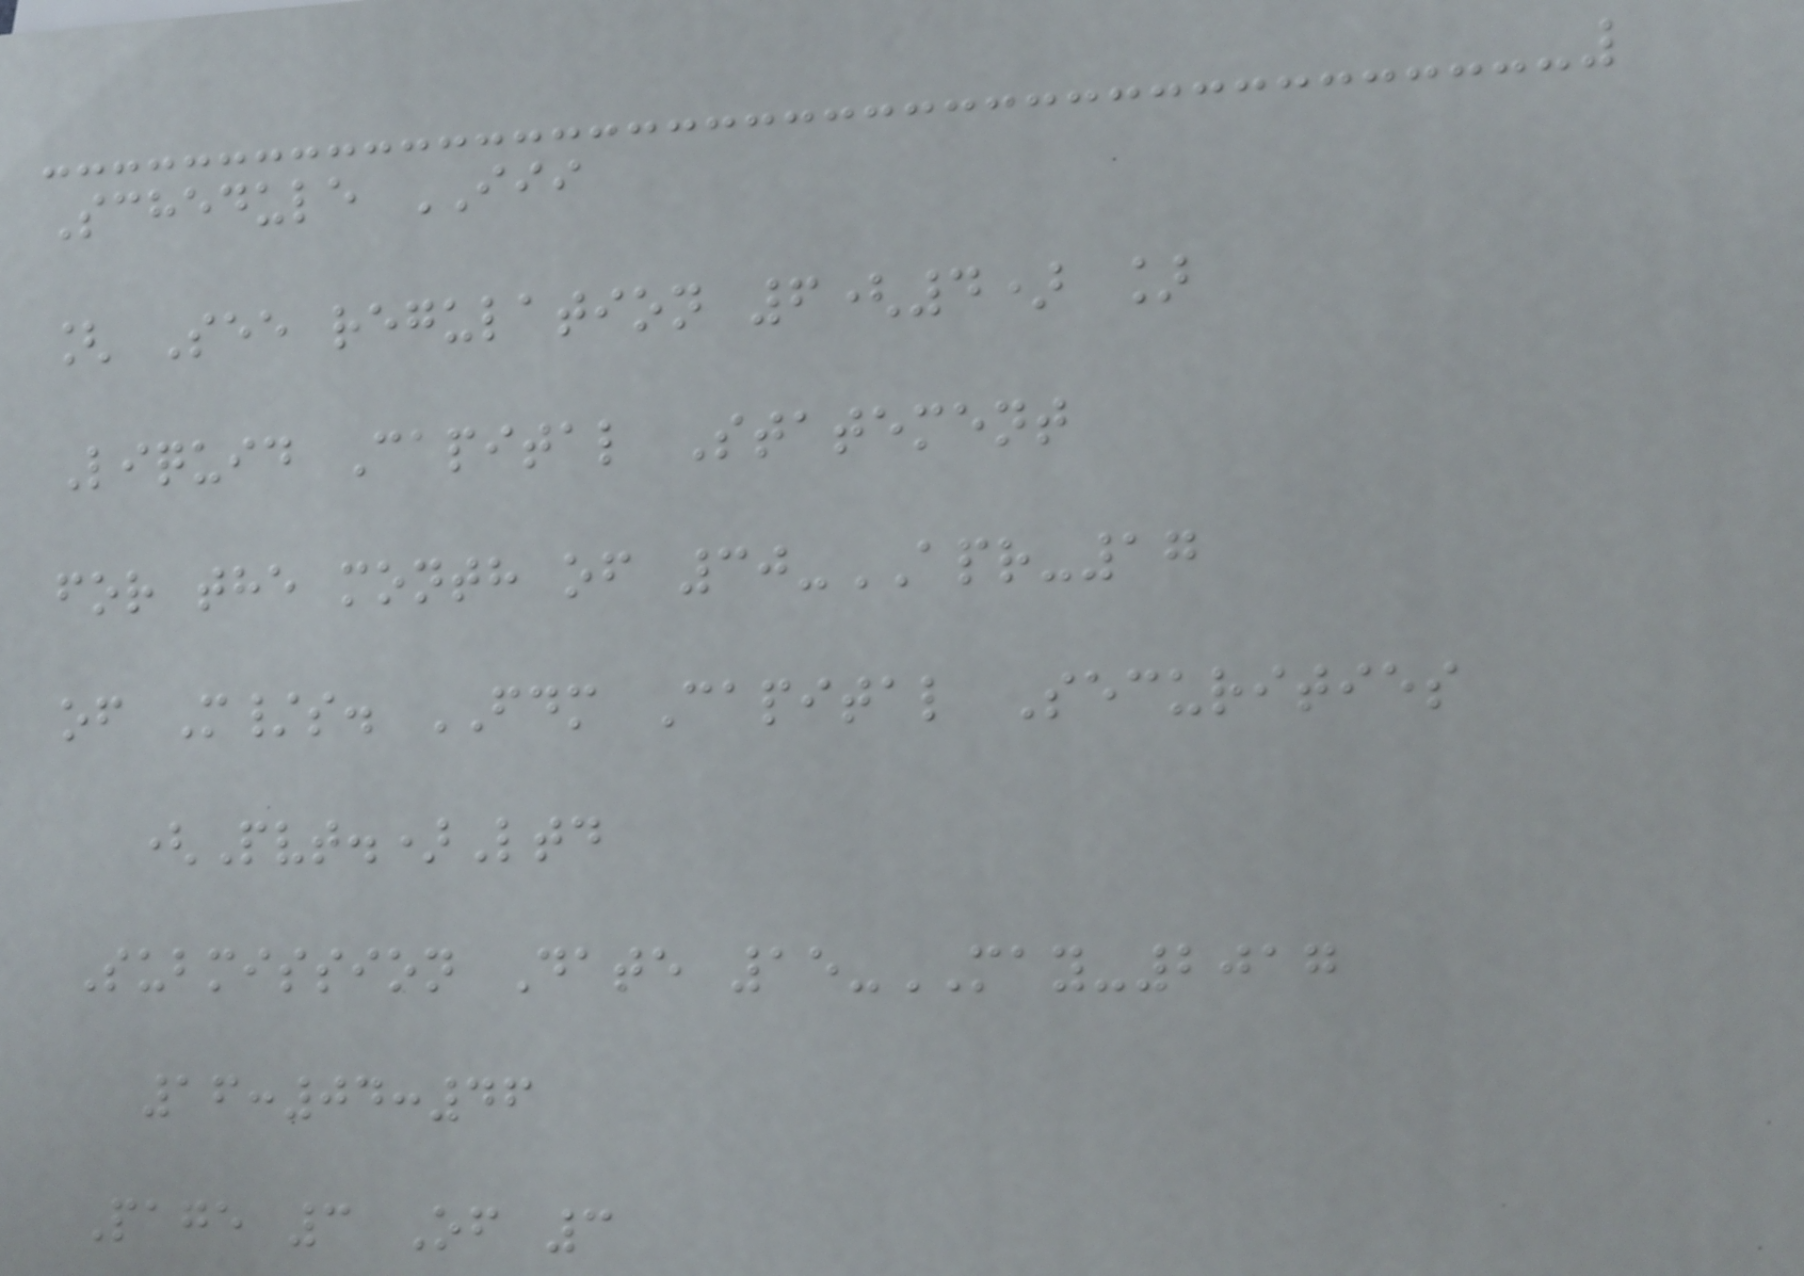Schedule III
[ See regulation 6(4) ]
Liquid Capital Statement
for the month of 30-APR-17
of M/s. FDM Capital Securities
(Pvt.)Ltd
Submission Date 15-MAY-2017
16:04:46
Page 3 Of 3
